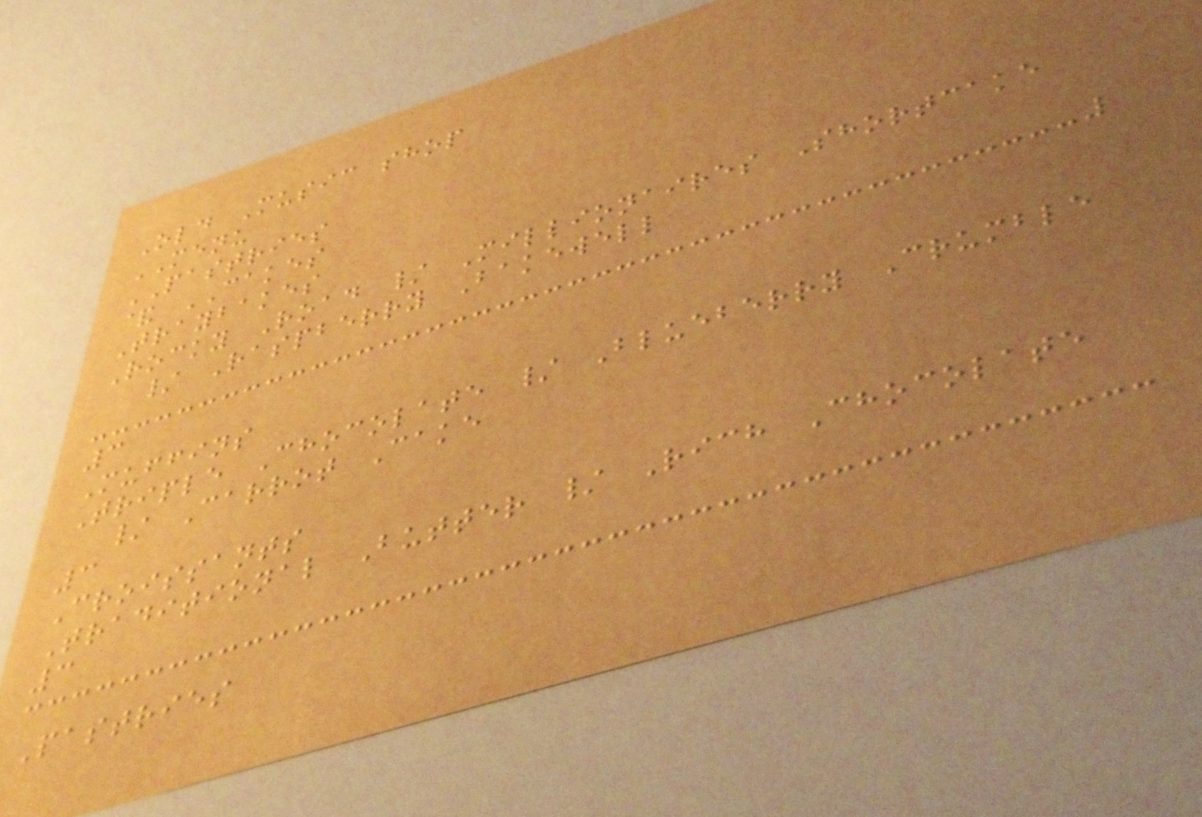Old Music shop
MENU
PASTRIES
& CAKES
Traybakes
Rocky Road / Millionaires Shortcake
/ Raspberry Bakewell
3
Muffins
Triple Chocolate / Blueberry Crumble
/ Carrot Cake
3
Croissants
Traditional Butter / Rich Chocolate
3
Pastries
